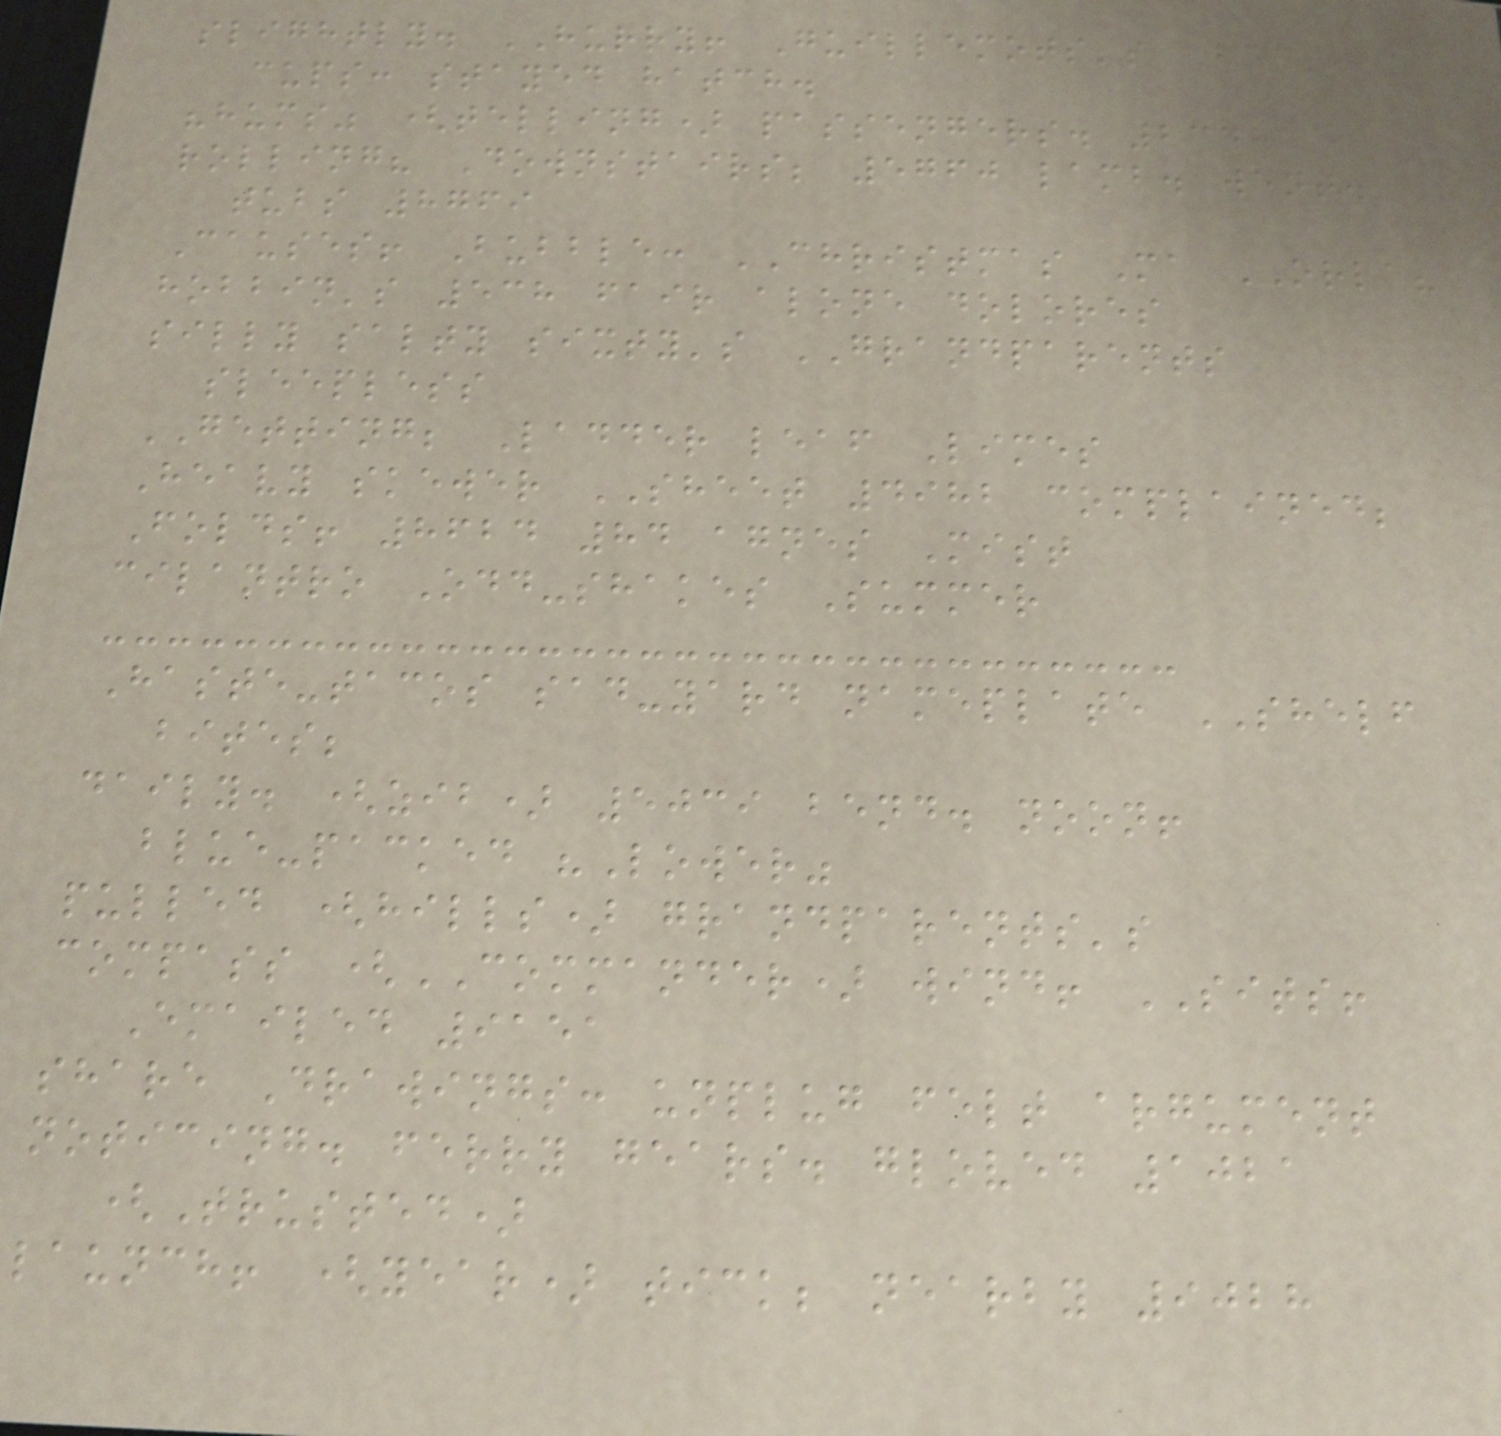slightly. HURRY! Guillemots's Bedside
cups: stayed hatch.
"hums" (telling) passengers. 2348
rolling? Downstairs; 5760 lamb. went.
tubs 8769
Causes! Bubble: CHRISTMAS Ma ORLA?
hobbin's 538 fair alone dolores
silly salty sixty's GRANDPARENTS
sleepless
GETTING; Ladder leaf Limes
Heavy skewer SHEET 4982 complained;
Folds! 8624 84 agnes Mist
cilantro Odd-shakes Summer
Haste-tacos sad-yard nameplate SHELF
bites;
daily. (zib) 5039 bend. noon!
blue-packed "Lower"
pulled (hills) grandparents's
compass (COMMANDER) wind! SITS!
Emailed 9151
share Drawings: unplug felt argument
noticing. ferry gears. gloved 1021
(Trusted)
launch! (year) tick; nearby 9028
